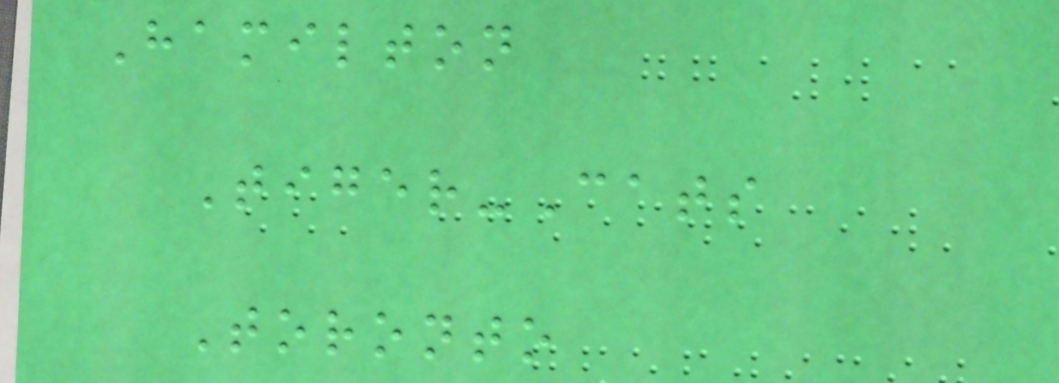Hamilton
Tiger-Cats
Toronto
